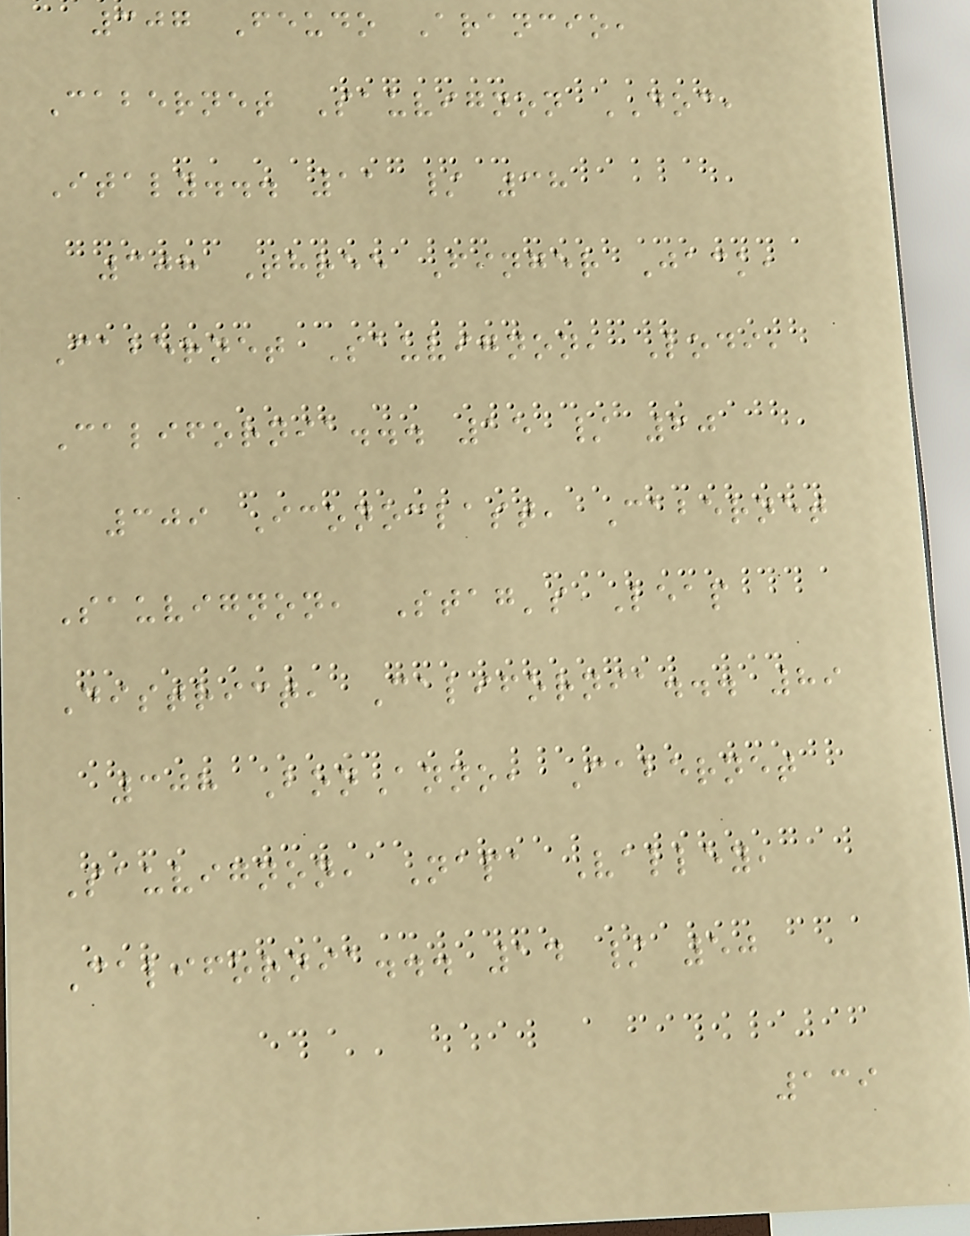307 Feudo Arancio,
Cabernet Sauvignon DOC,
Italy... 11 / 38
308 Three Finger Jack,
Cabernet Sauvignon, Lodi,
California... 15 / 60
309 Iconoclast, Cabernet
Sauvignon, Stag's Leap
District, California... 89
308 BonAnno, Cabernet
Sauvignon, Napa Valley,
California... 14 / 50
139
